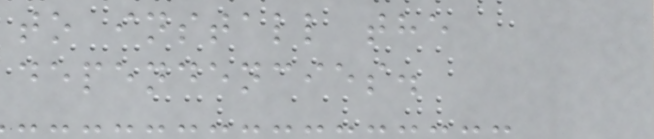to install the
dependencies.
